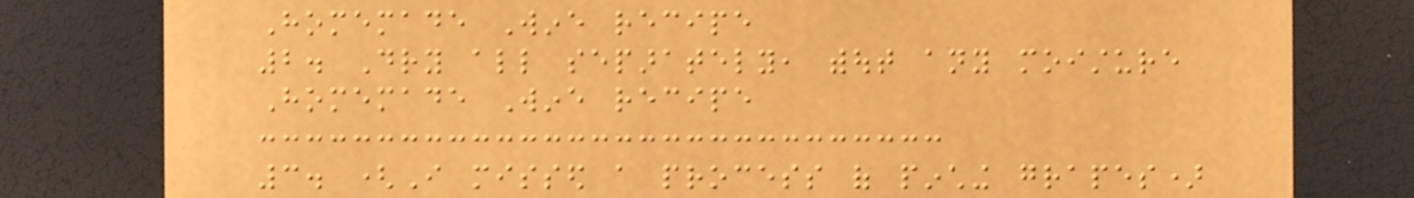Homemade Wine recipe
2. Dry all separately, without any moisture
Homemade Wine recipe
3. (I missed a process of pinching grapes)
